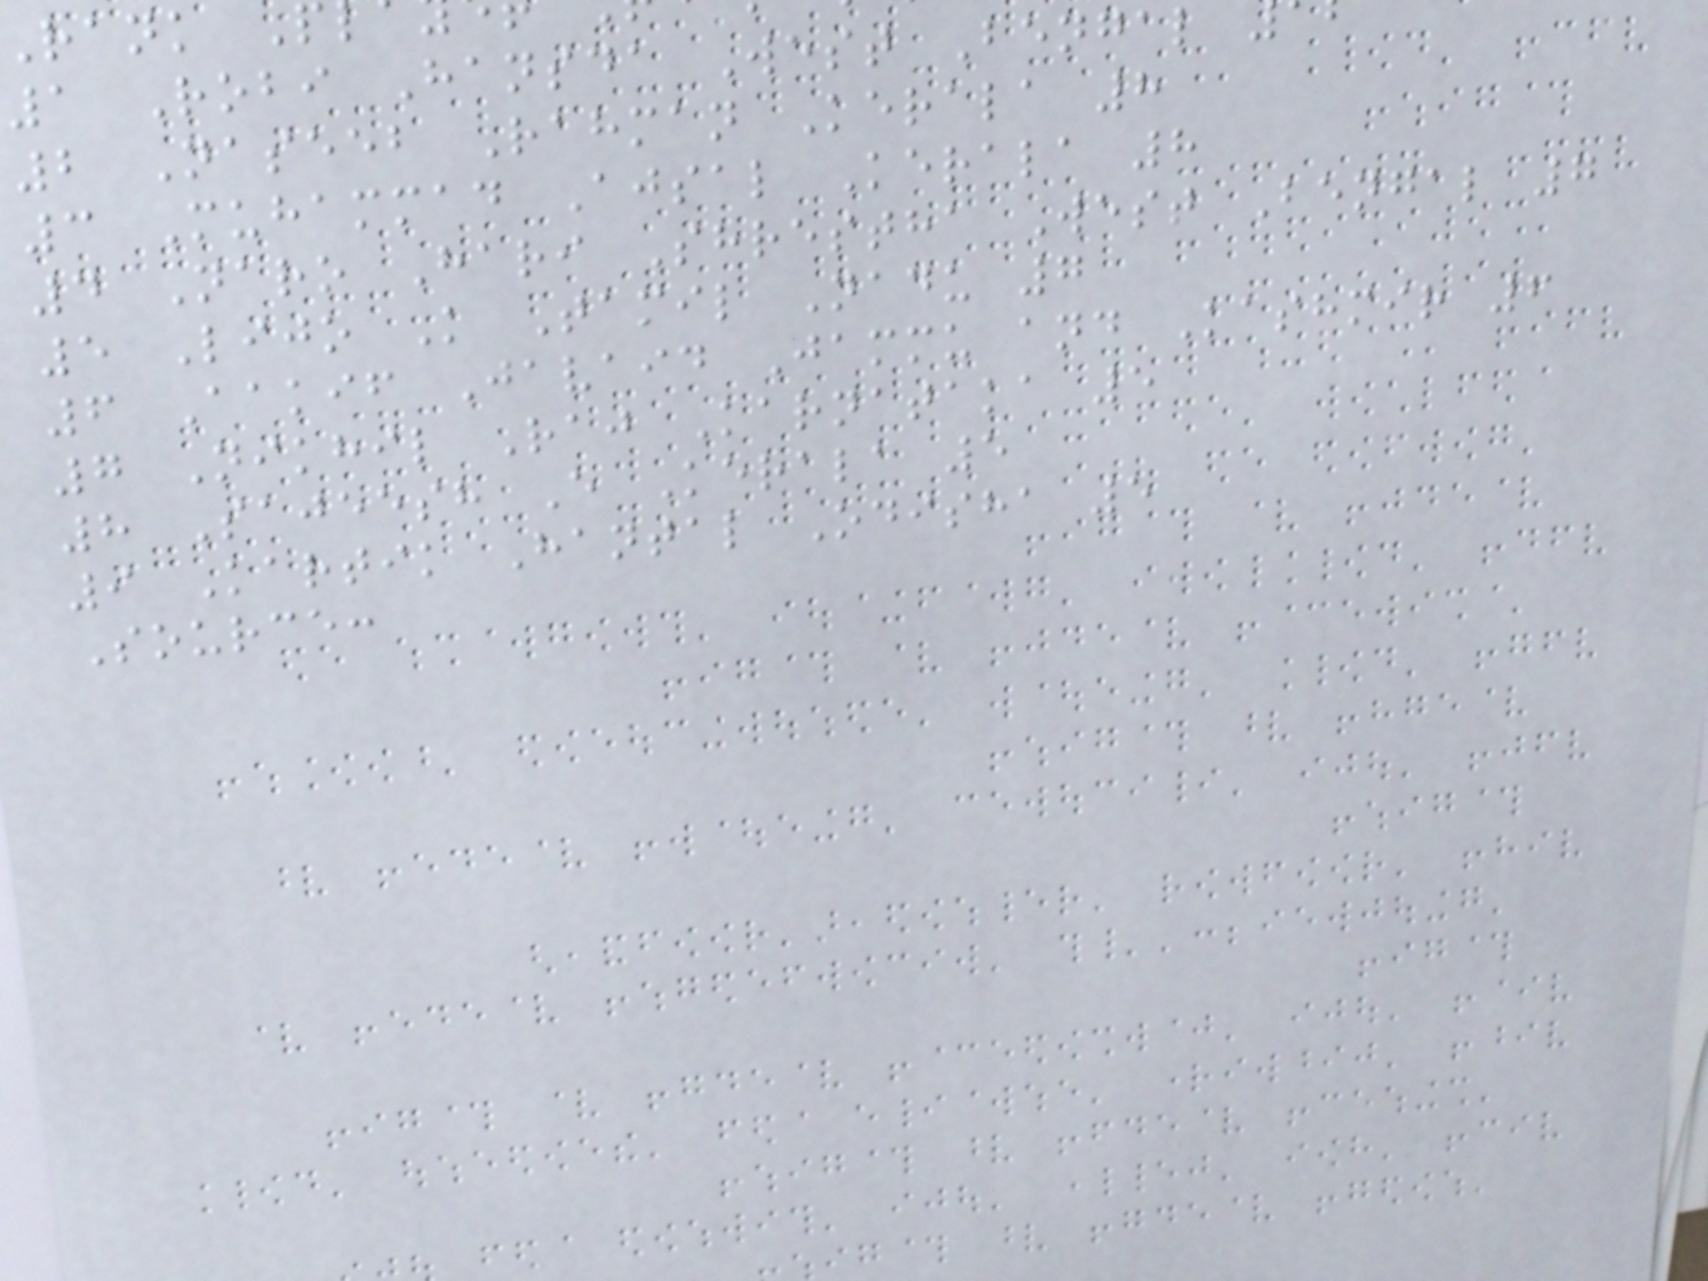rank P
1 Robi Hansda West Bengal
2 Naseeb Rahman Kerala 8
3 Muhammad Ajsal Kerala 8
4 Naro Hari Shrestha West Bengal 7
5 Lijo K Tamil Nadu 7
6 Aakif Javaid Jammu and Kashmir 6
7 Nikhil Raj Karnataka 5
8 Sajeesh E Kerala 5
9 Kartik Hantal Odisha 5
Source:
